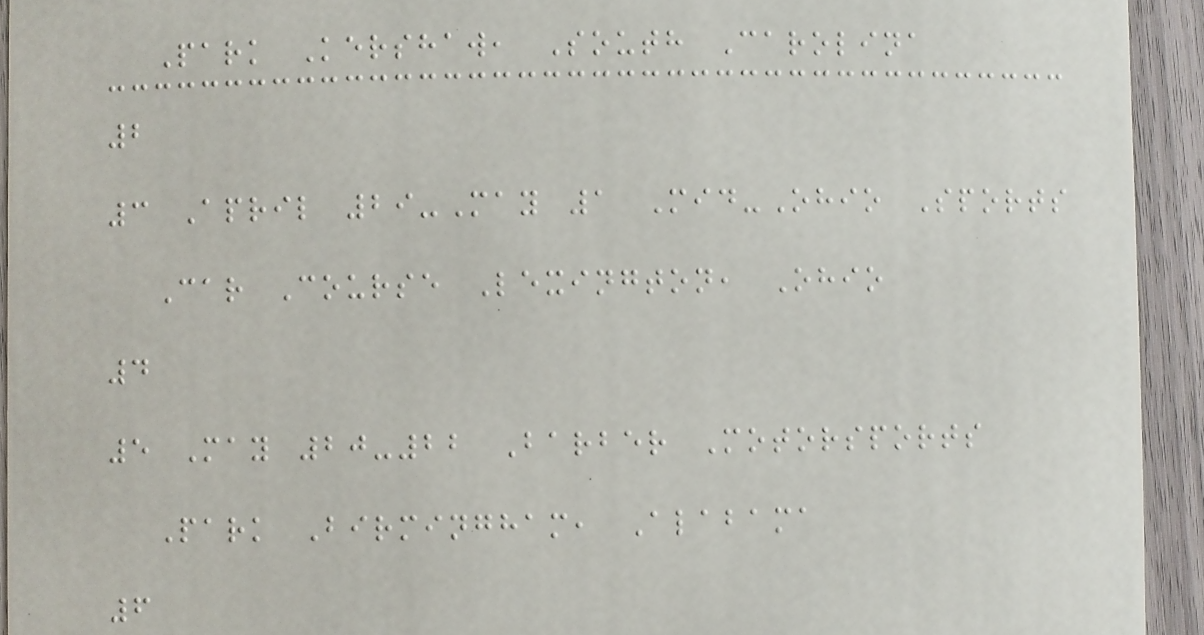Park Kershaw, South Carolina
2
3 April 29-May 1 Mid-Ohio Sports
Car Course Lexington, Ohio
4
5 May 20-22 Barber Motorsports
Park Birmingham, Alabama
6
